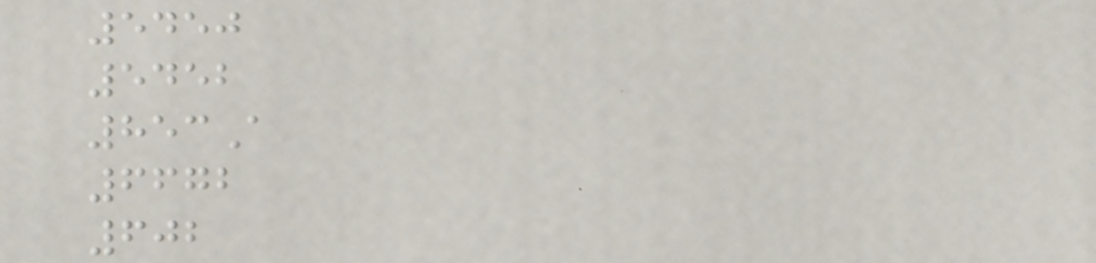5450
5452
853A
6672
602
